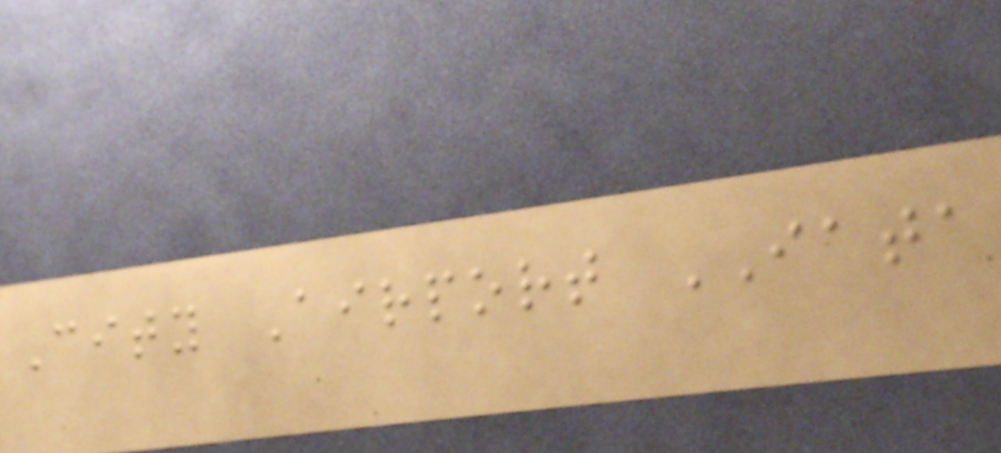City Airport IATA
